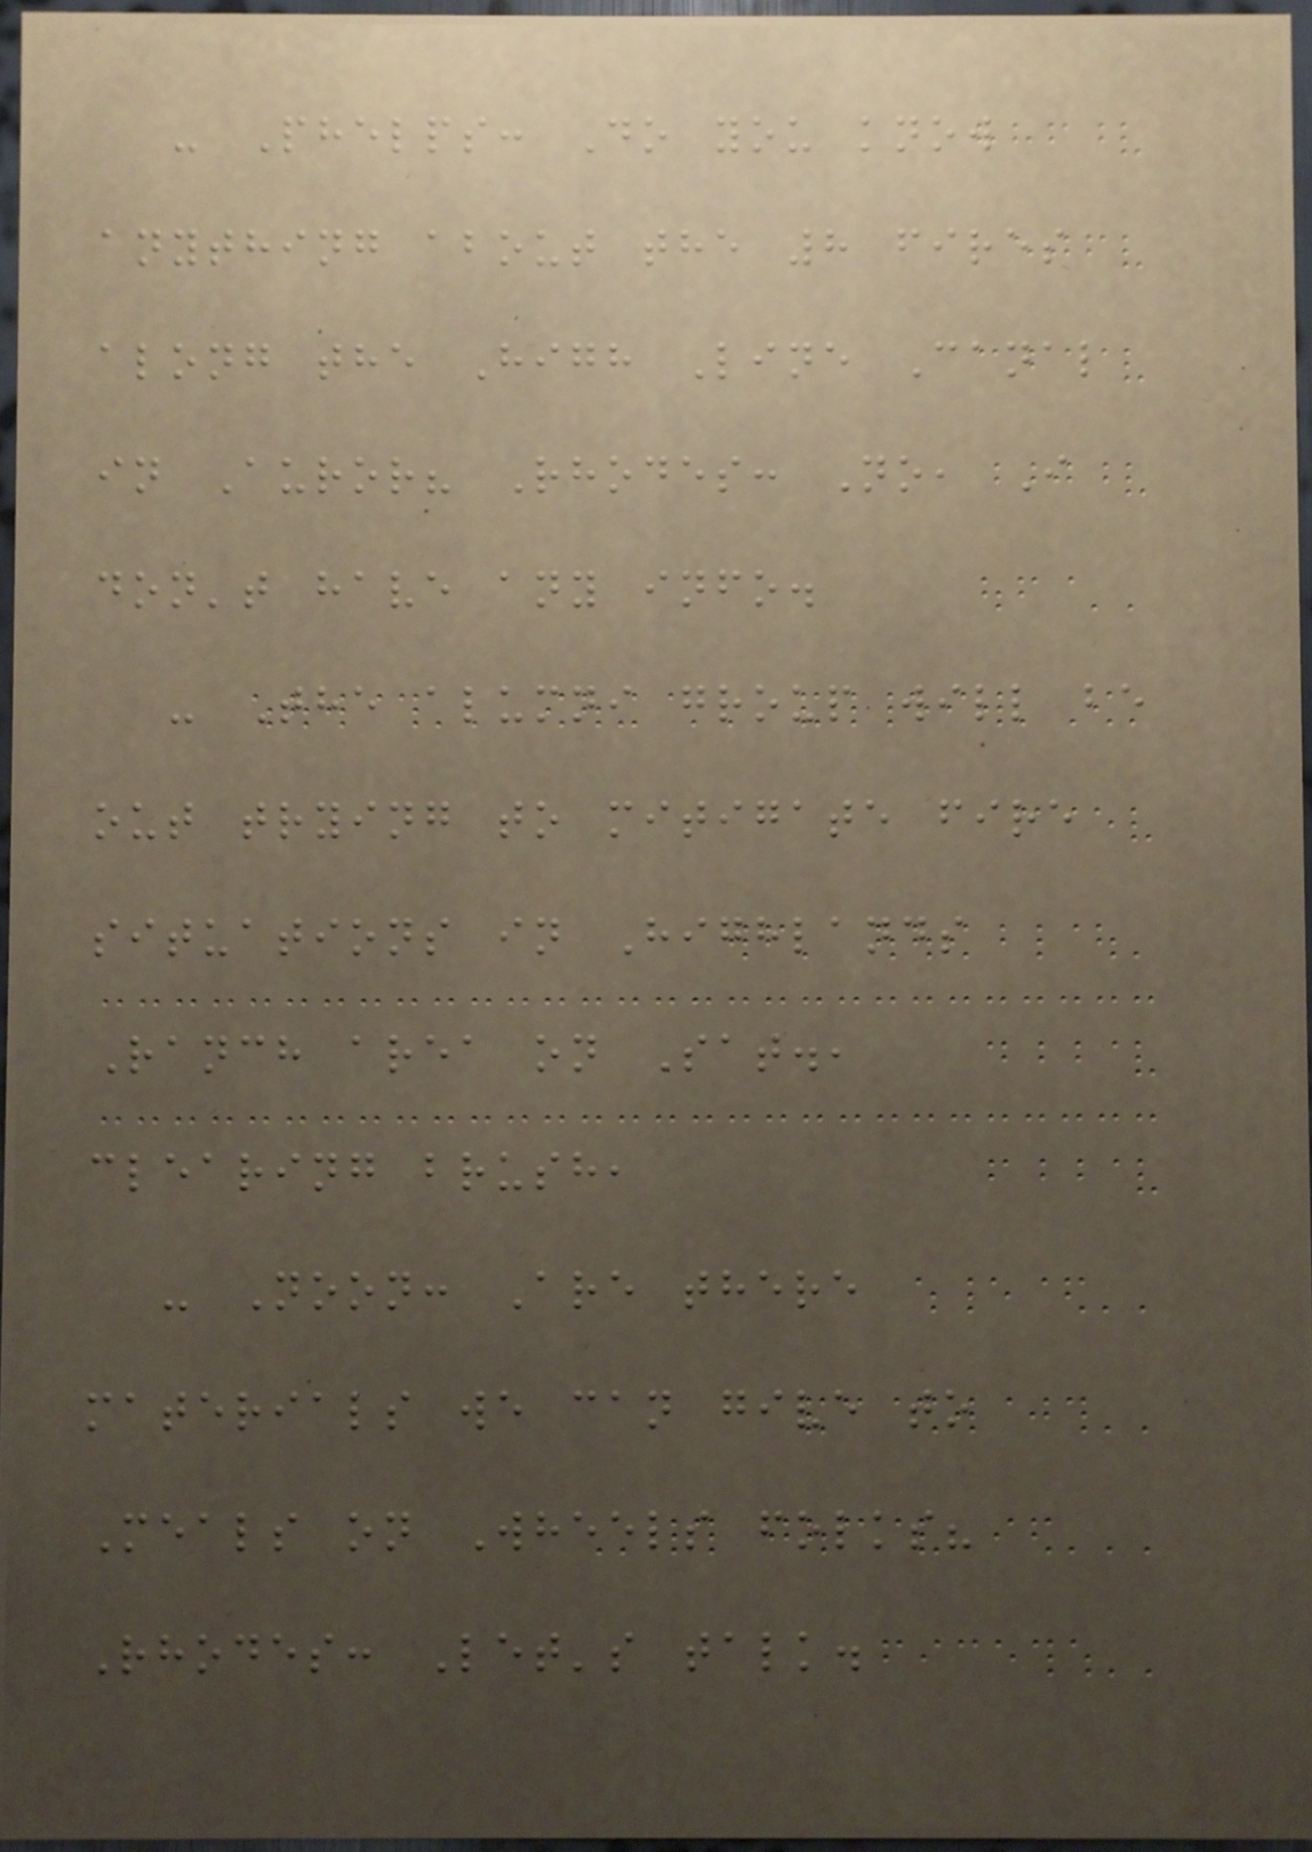- Phelps: Do you know
anything about the 8 fires
along the High Line Canal
in Auror? Rhodes: No, I
don't have any info.
- The alumni group will be
out trying to mitigate fire
situations in Highlands
Ranch area on Sat.,
clearing brush,
- Noon: Are there
materials we can give to
Meals on Wheels folks?
Rhodes: Let's talk.
